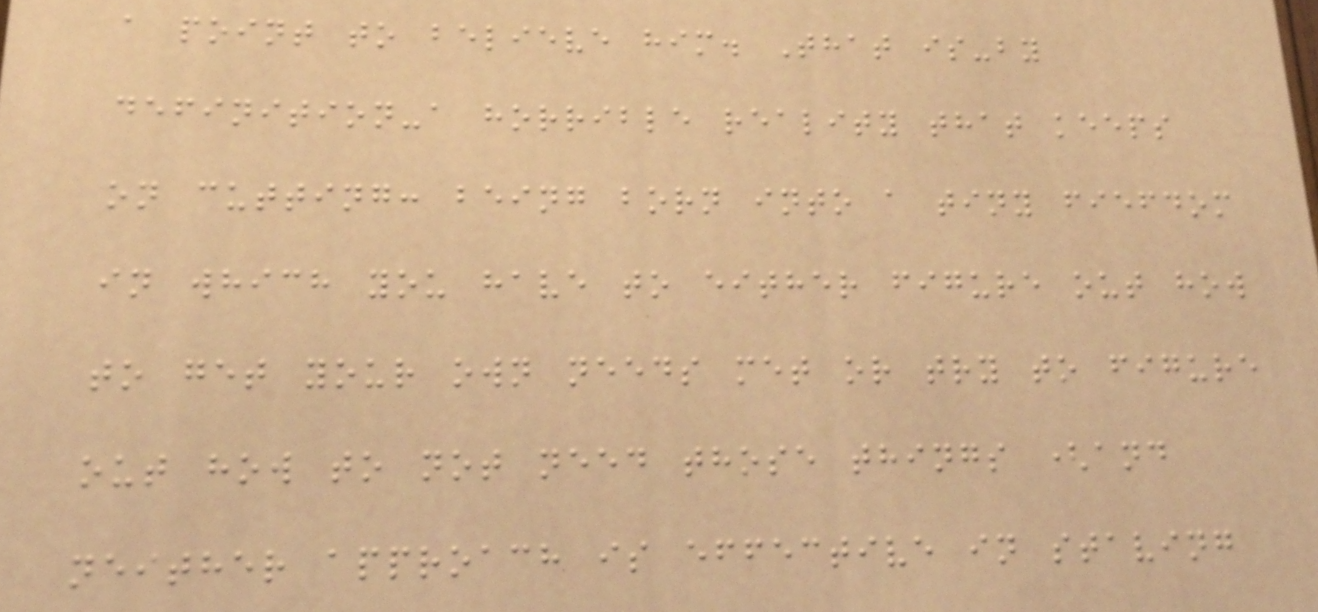a point to believe him. That is-by
definition-a horrible reality that keeps
on cutting: being born into a tiny fiefdom
in which you have to either figure out how
to get your own needs met or try to figure
out how to not need those things (and
neither approach is effective in staving
